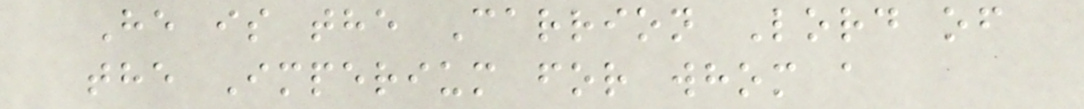He is the Carrion Lord of
the Imperium for whom a
